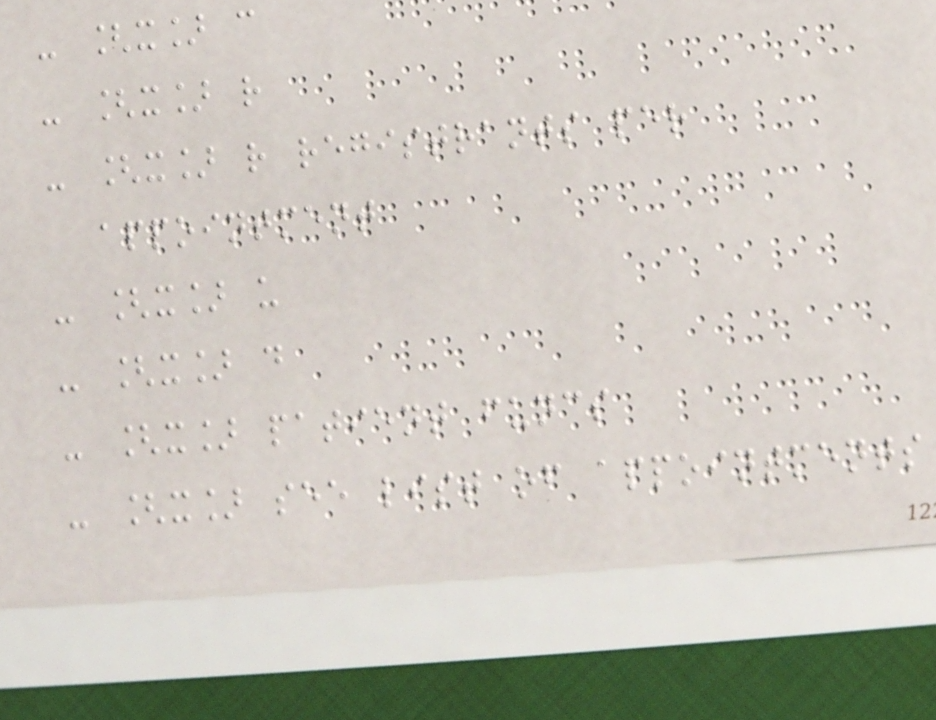- [x] c
- [x] r
- [x] r registrants per
appointment
- [x] u
- [x] d
- [x] patient funcs
- [x] see list of appointments
